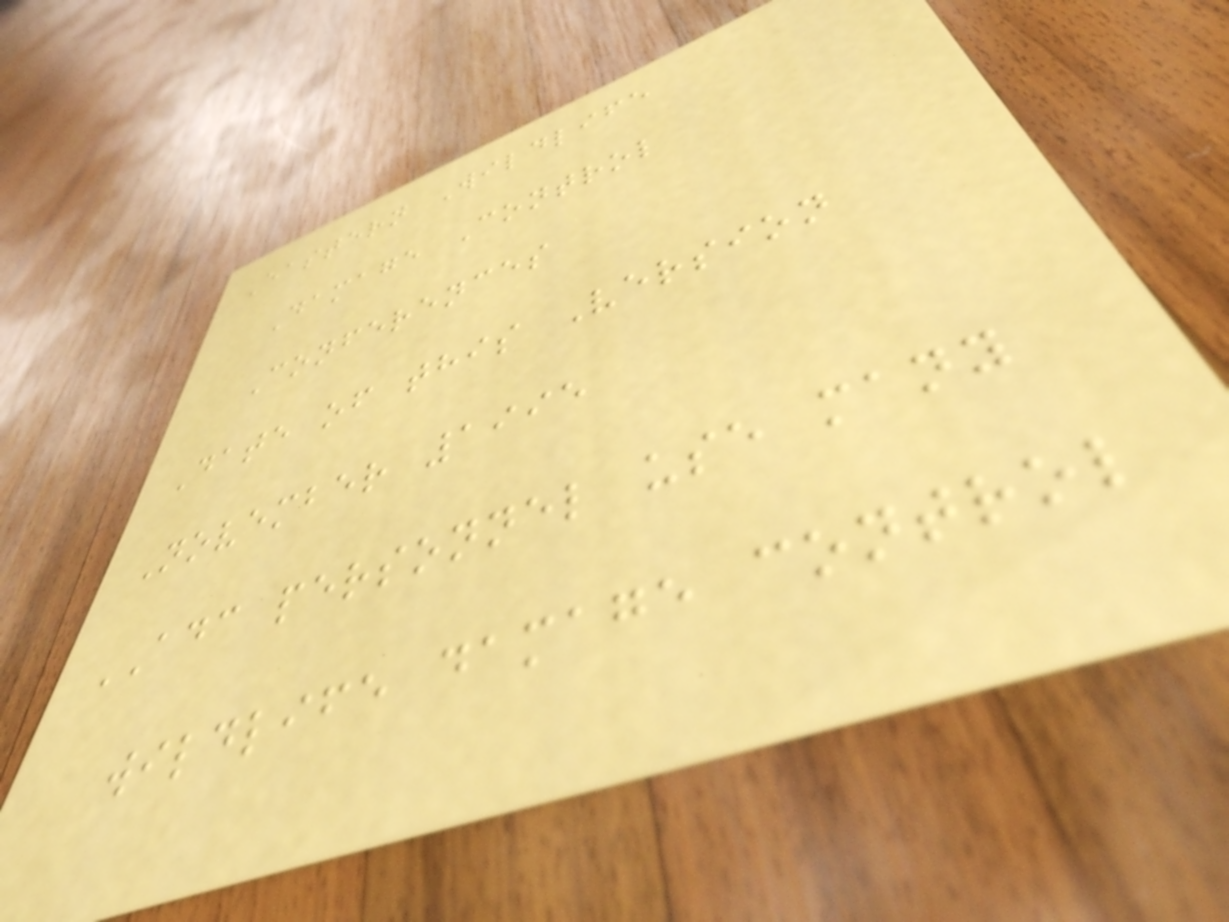Eastern Wildlife
Damage Control
Conferences
Date of this Version
November 1995
ADC personnel use many
wildlife damage control
